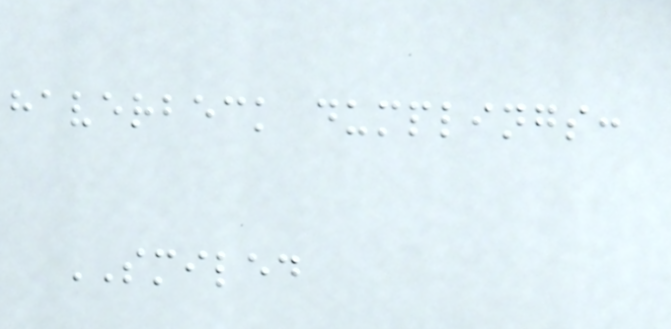haverbeck dumplings:
SMILED
